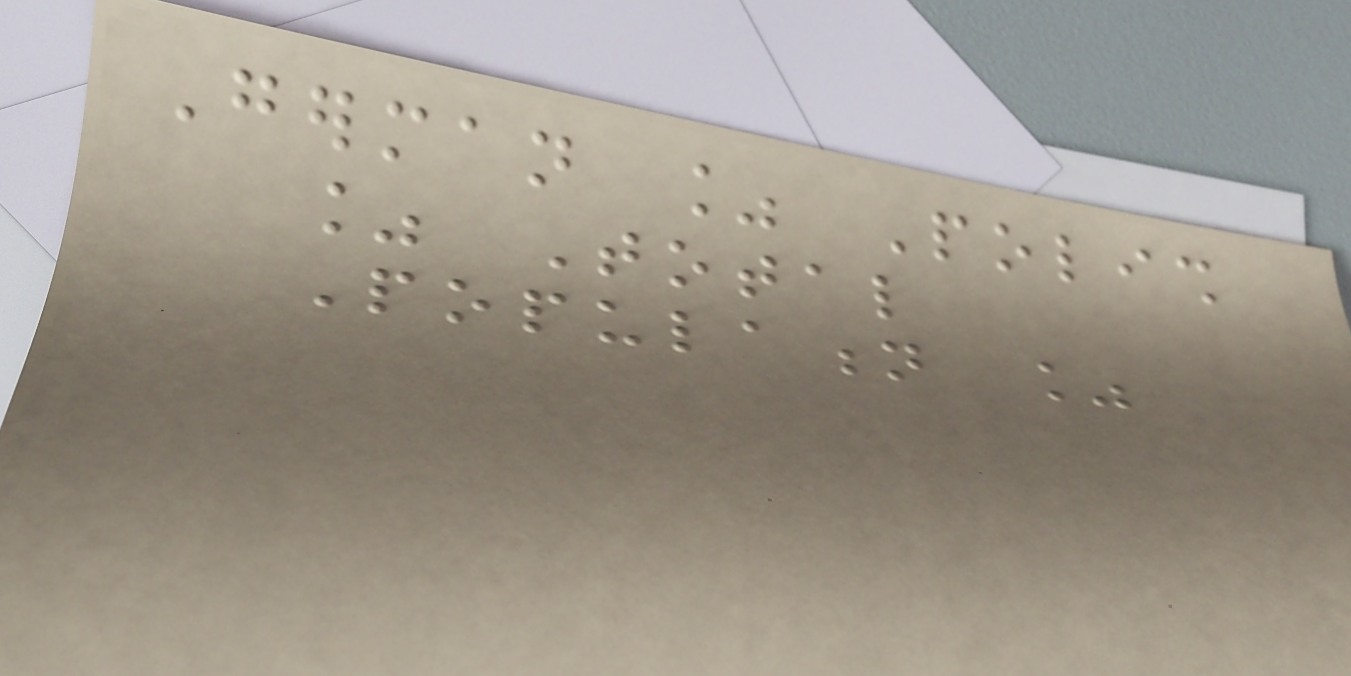German % Polish
% Total
Population %
